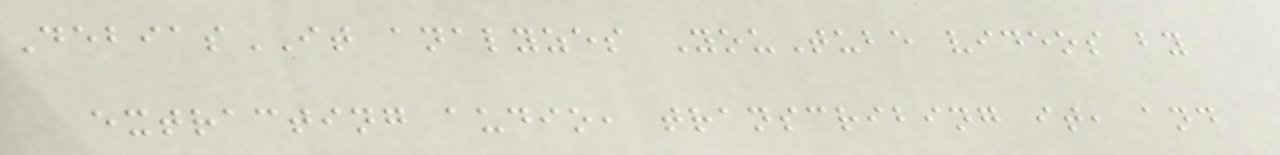DebiasIT analyzes YouTube videos by
extracting audio, transcribing it, and
